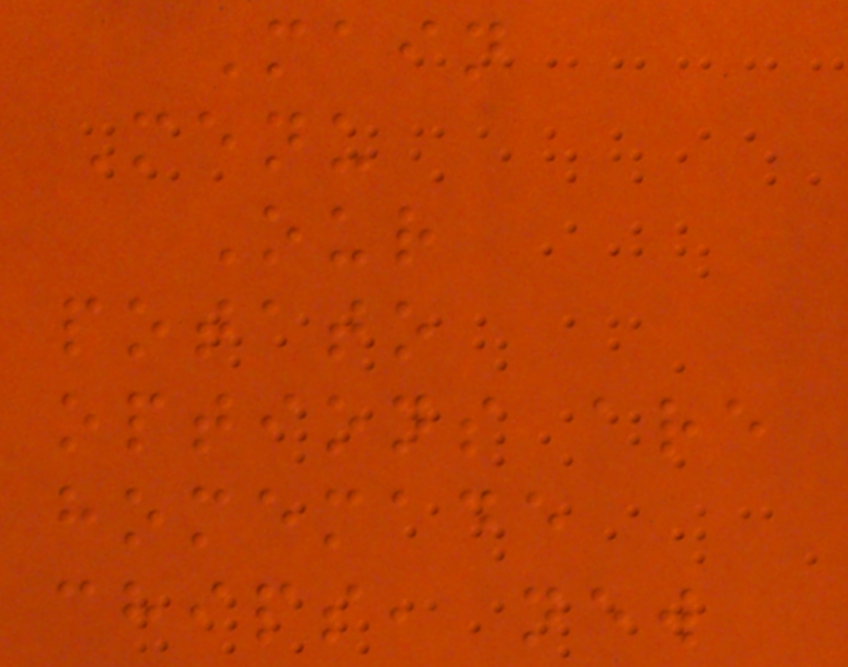Main
Menu
Our
potato
options are
homemade
chips, new
